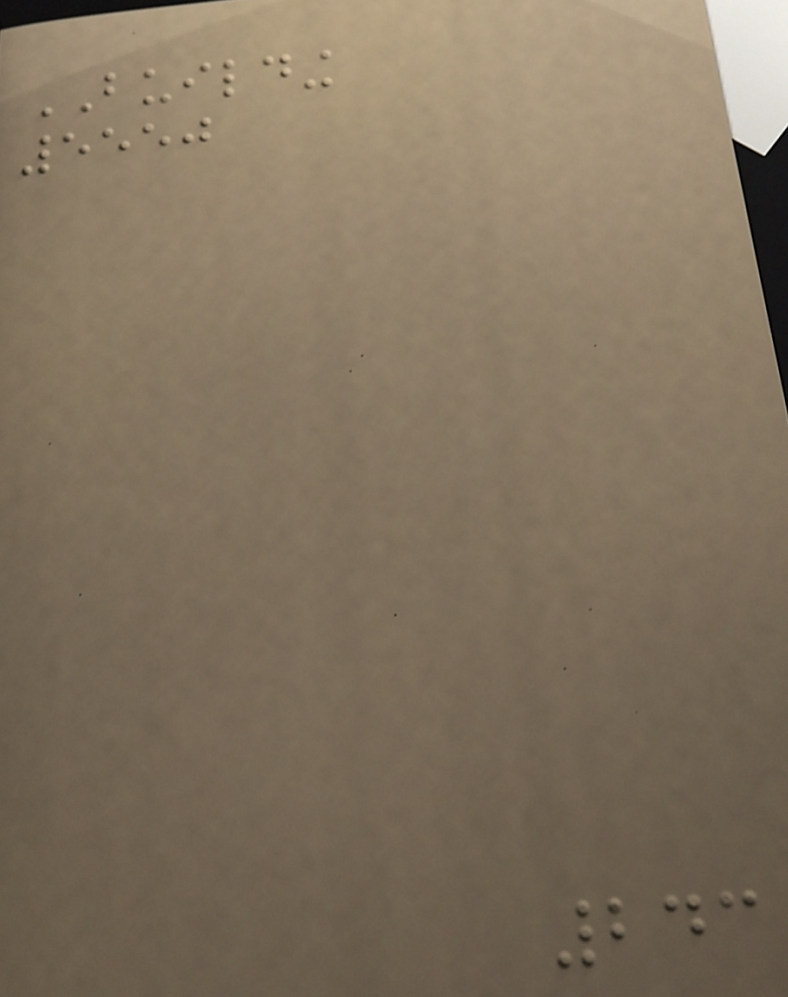BUILDING
5550
243
